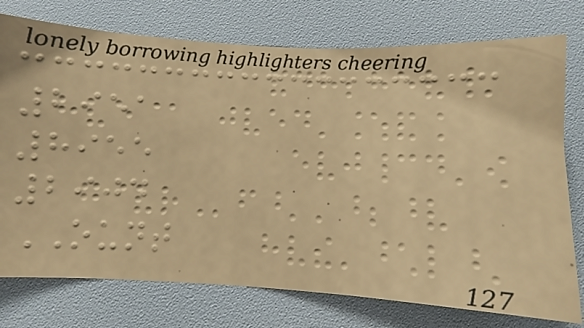2951
8955
2904
OUNT
